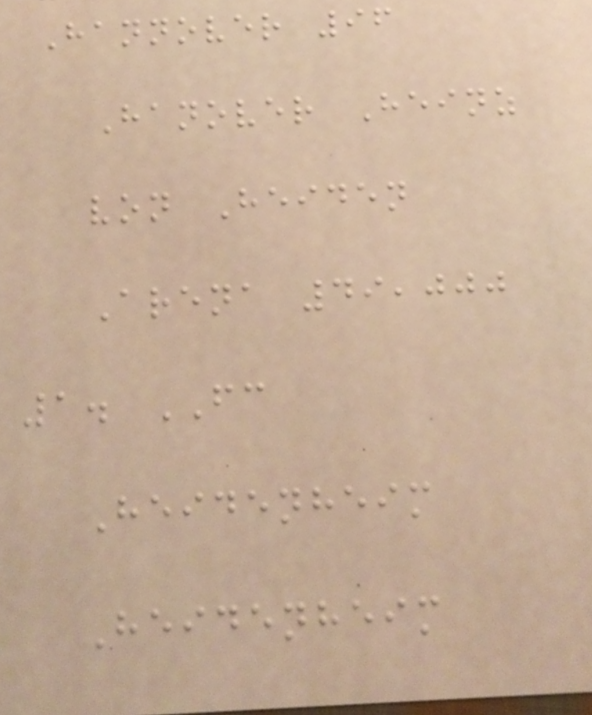Hannover 96
Hanover Heinz
von Heiden
Arena 49,000
1. FC
Heidenheim
Heidenheim
